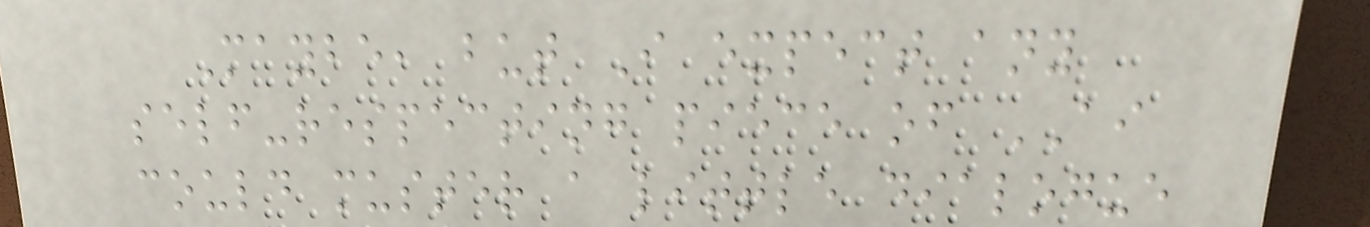Maybe, but I expect any
self-respecting piece of AI
could muster a little dialogue
